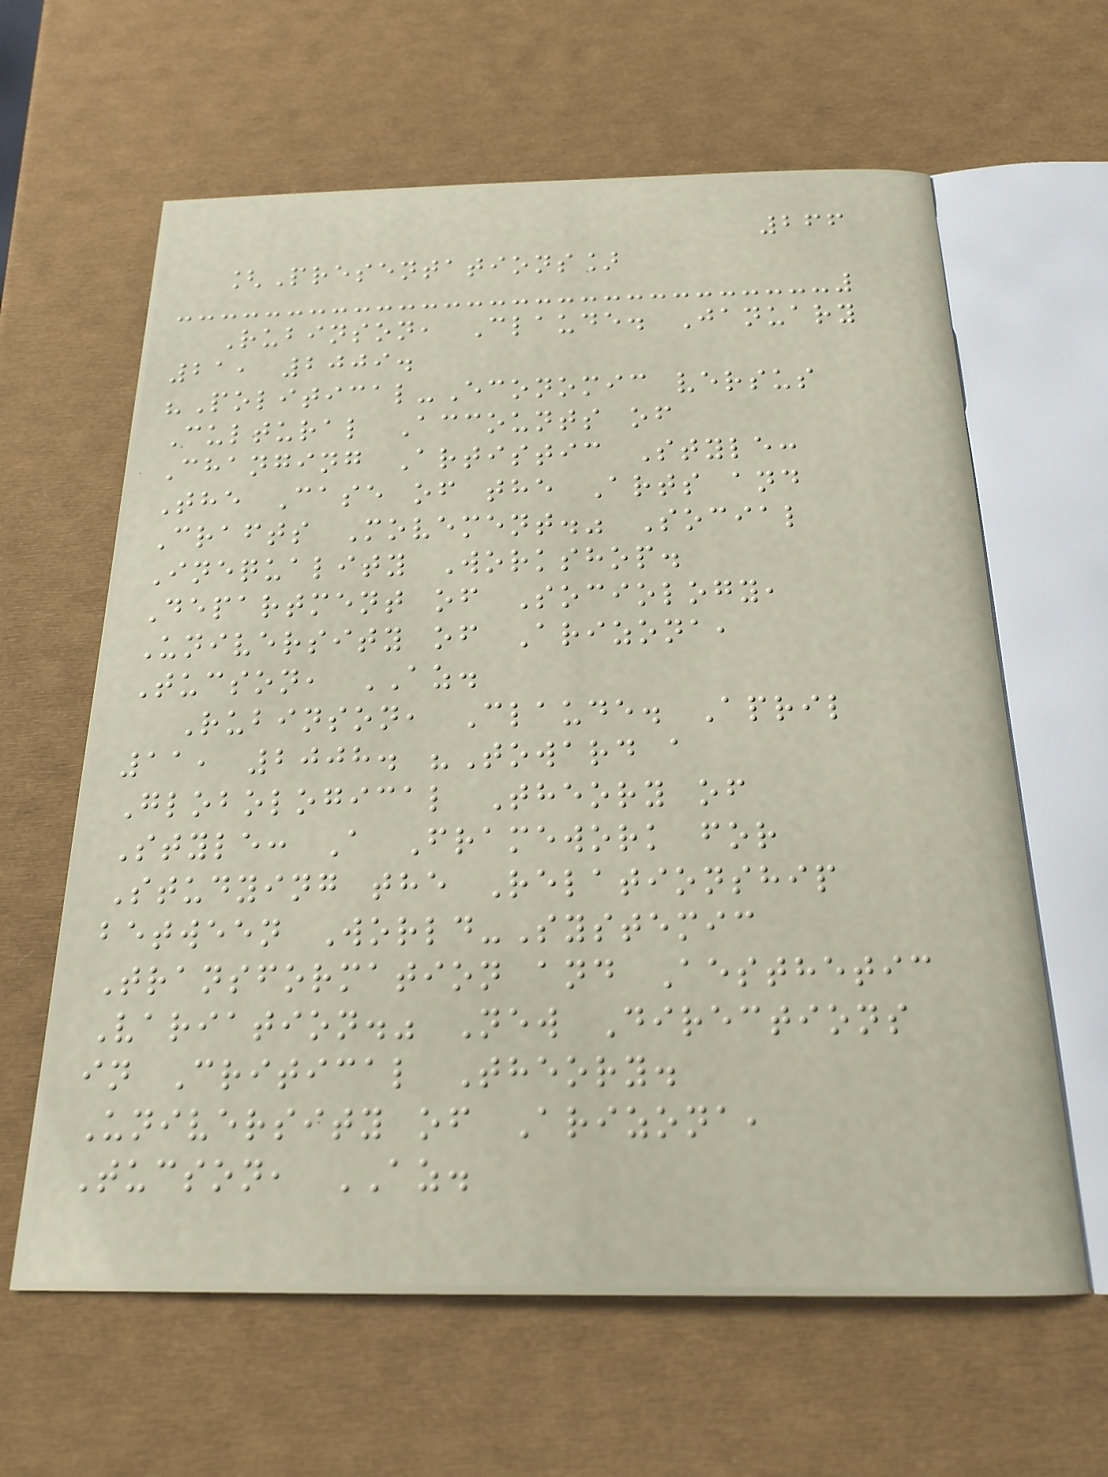266
[Presentations]
Rubinson, Claude. January
21, 2009.
"Political-Economic versus
Cultural Accounts of
Changing Artistic Style:
The Case of the Arts and
Crafts Movement." Social
Inequality Workshop.
Department of Sociology,
University of Arizona,
Tucson, AZ.
Rubinson, Claude. April
11, 2008. "Toward a
Globological Theory of
Style: A Framework for
Studying the Relationship
between World-Systemic
Transformation and Aesthetic
Variation." New Directions
in Critical Theory.
University of Arizona,
Tucson, AZ.
